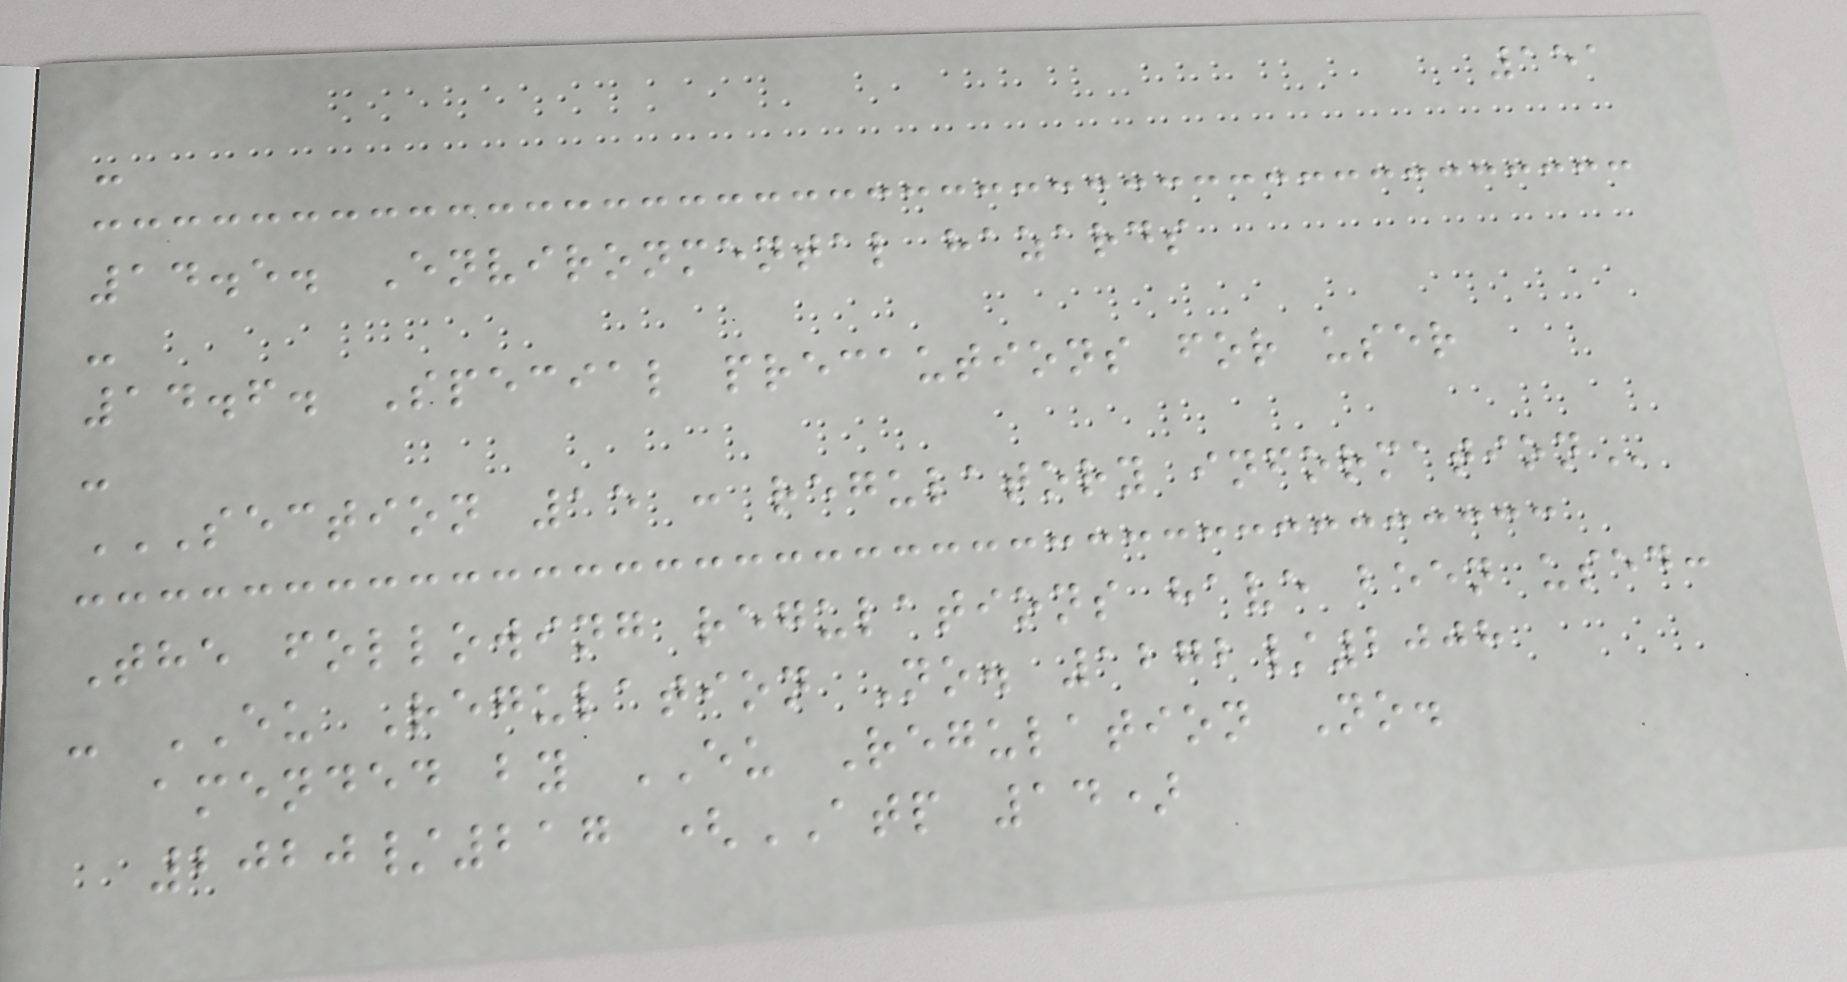151
-
14.5. Environmental hazards
-
14.6. Special precautions for user
-
SECTION 15 : REGULATORY INFORMATION
The following regulations have been used:
- EU Regulation No. 1272/2008
amended by EU Regulation No.
2020/217 (ATP 14)
